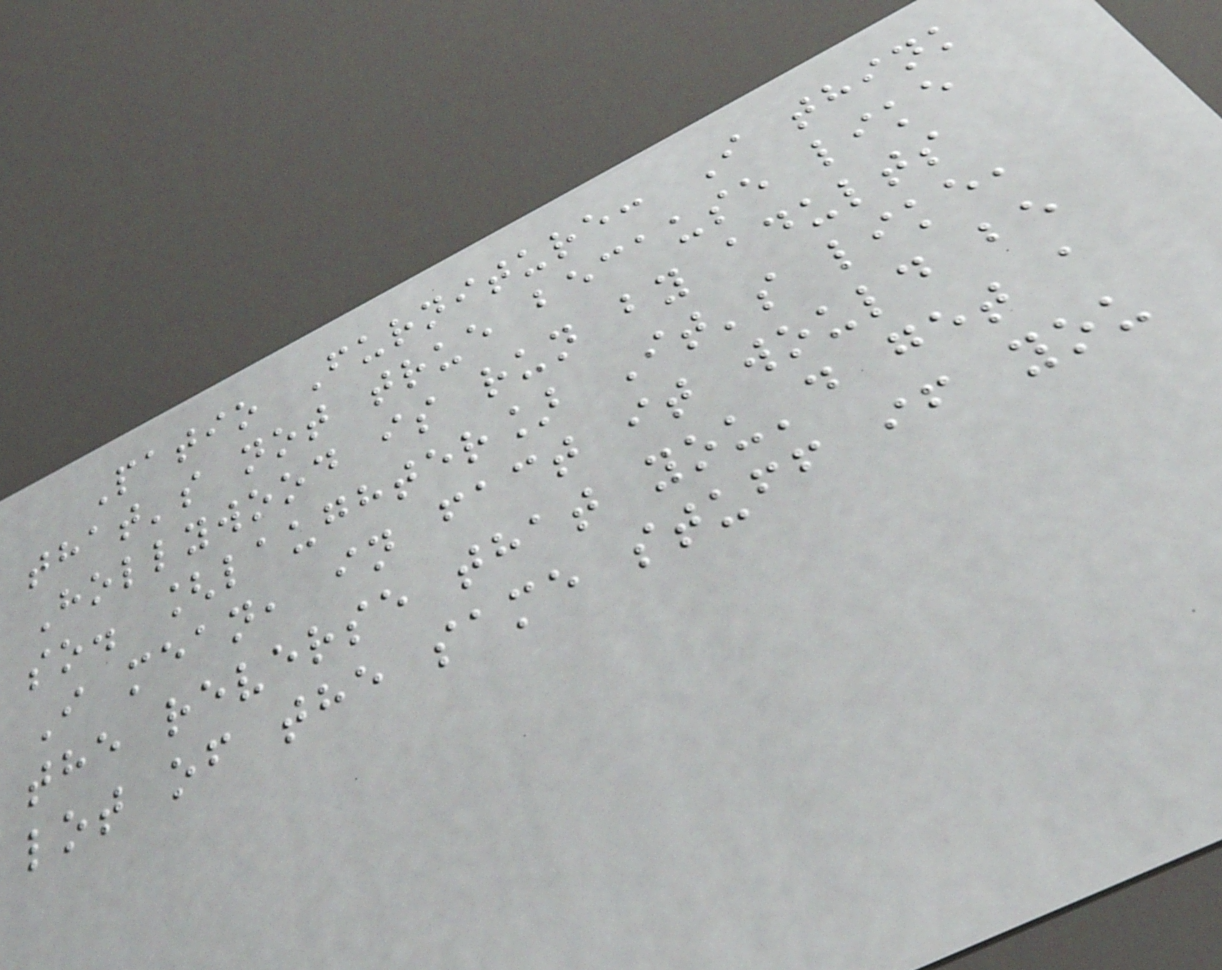Patio Furniture: I think
that's not true because like
Hollywood is run by adults
so. [laughter] It's like,
I mean, in fact it would be
the reverse that you'd get a
lot of the same stuff if you
